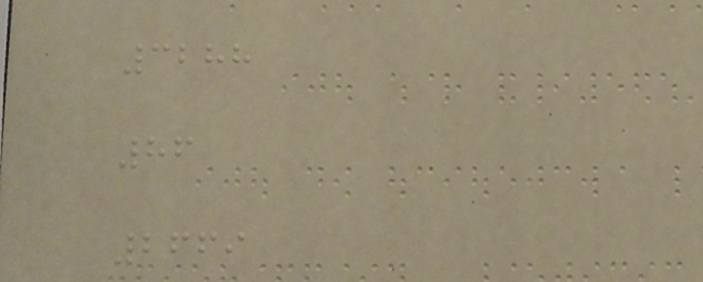3288
86
2669
